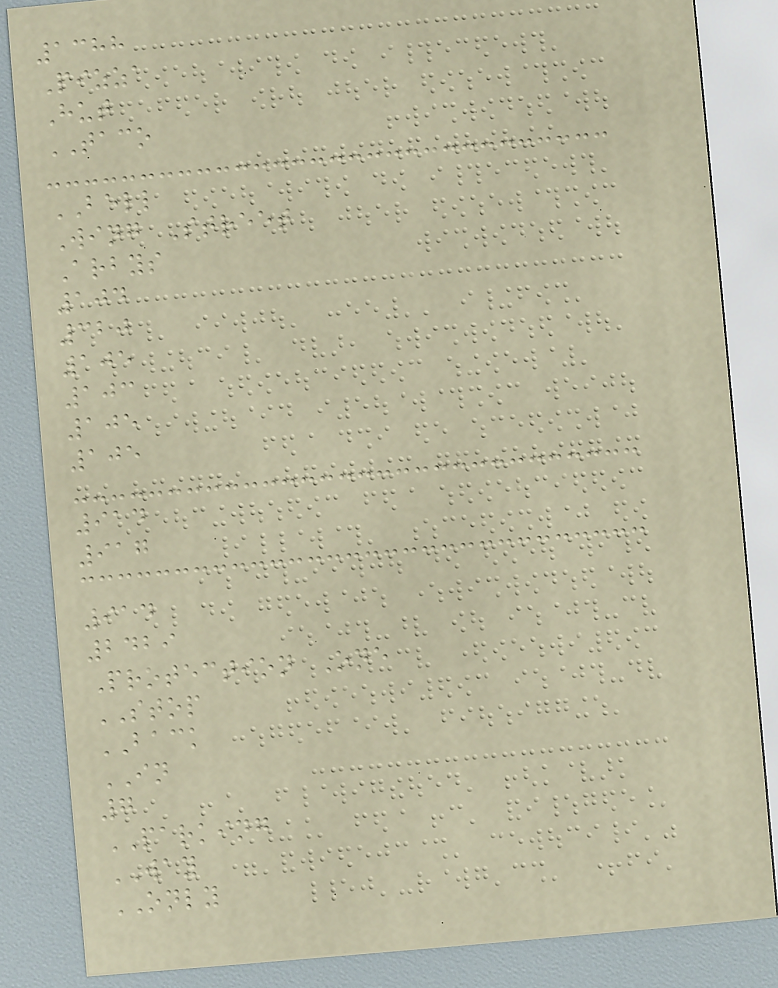1388
Pizza
Hut
TACO
BELL
Wing Street
Arbys
104
320
105
103
105
105
914
917
914
2429
Protection One
STOP
BACK
IN
7
PARKING
WAY
ONLY
